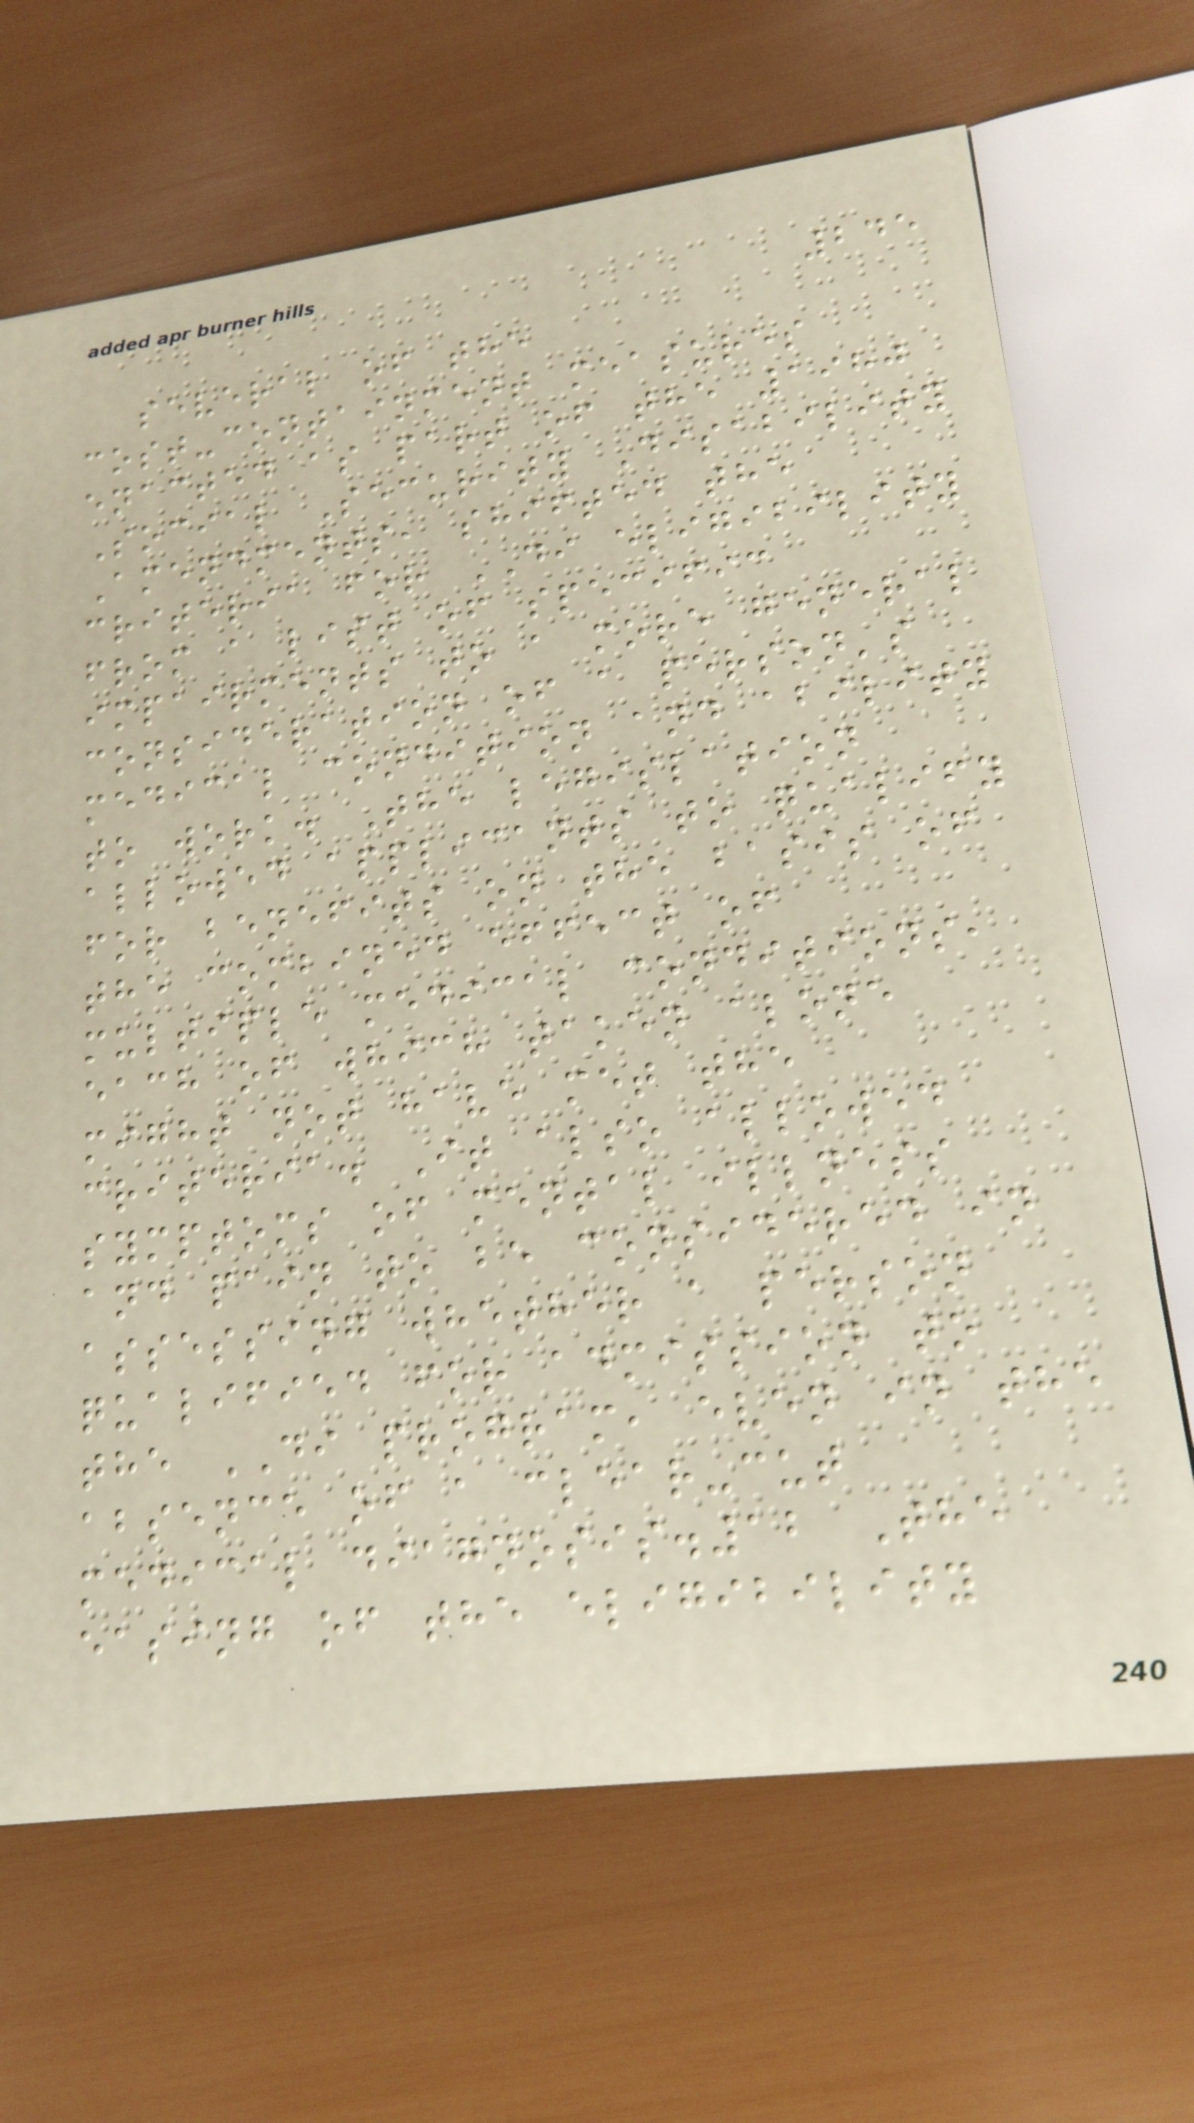245
several of the
cost-containment measures
enacted as part of the 1980
Social Security Disability
Amendments, shifted the
criteria for DI eligibility
from a list of specific
impairments to a more general
consideration of a person's
medical condition and ability
to work. The legislation
allowed applicants to qualify
for benefits on the basis of
the combined effect of
multiple medical conditions,
each of which taken alone
might not have met the
criteria. It also allowed
symptoms of mental illness
and pain to be considered in
assessing whether a person
qualified for admission to
the DI program, even in the
absence of a clear-cut
medical diagnosis.12 The
easing of the eligibility
